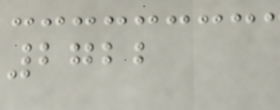2722
